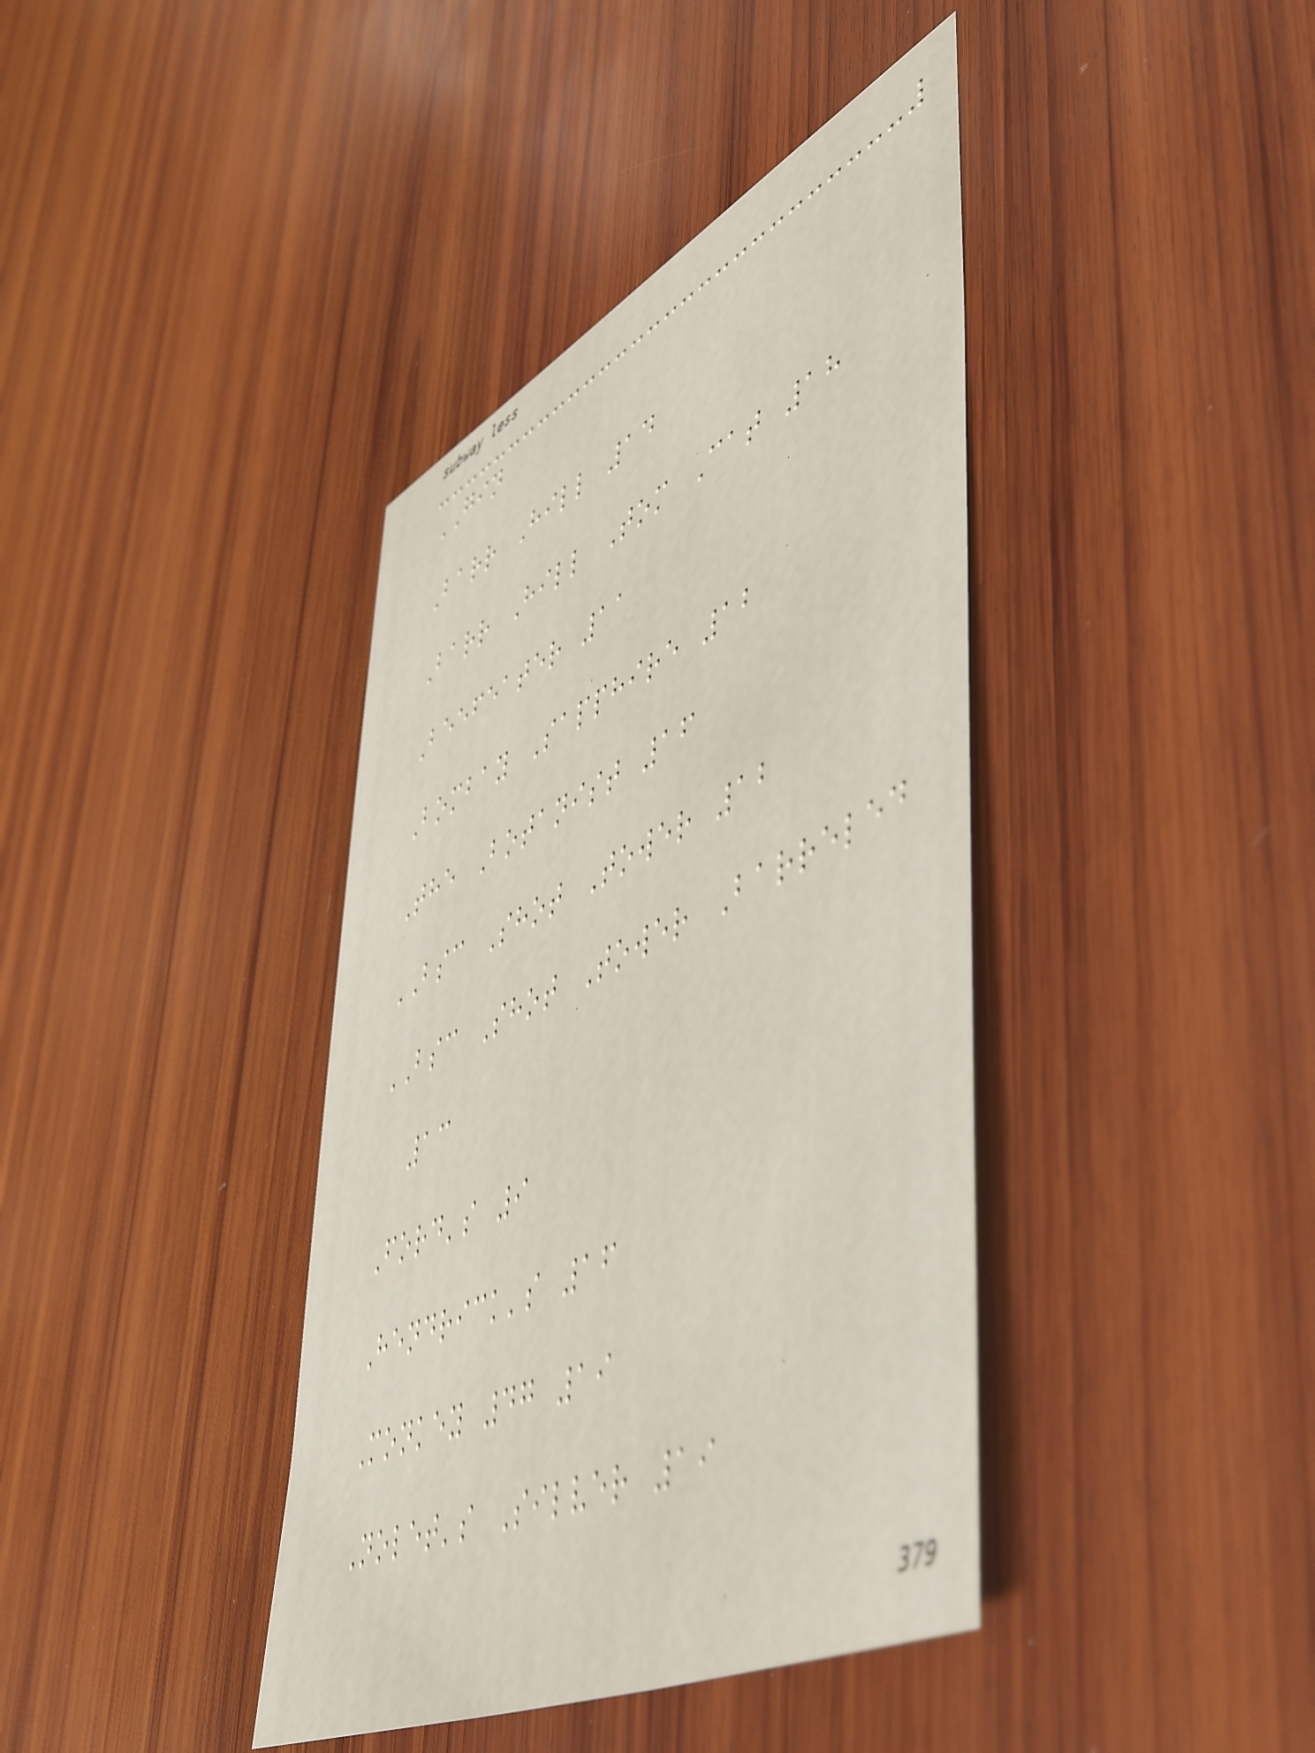GIN
Barr Hill 14
Barr Hill Tom Cat 18
Beefeater 11
Bombay Sapphire 12
The Botanist 16
BSC Shot Tower 12
BSC Shot Tower Barreled
13
Ford's 9
Hendrick's 16
Monkey 47 19
Nolet's Silver 19
